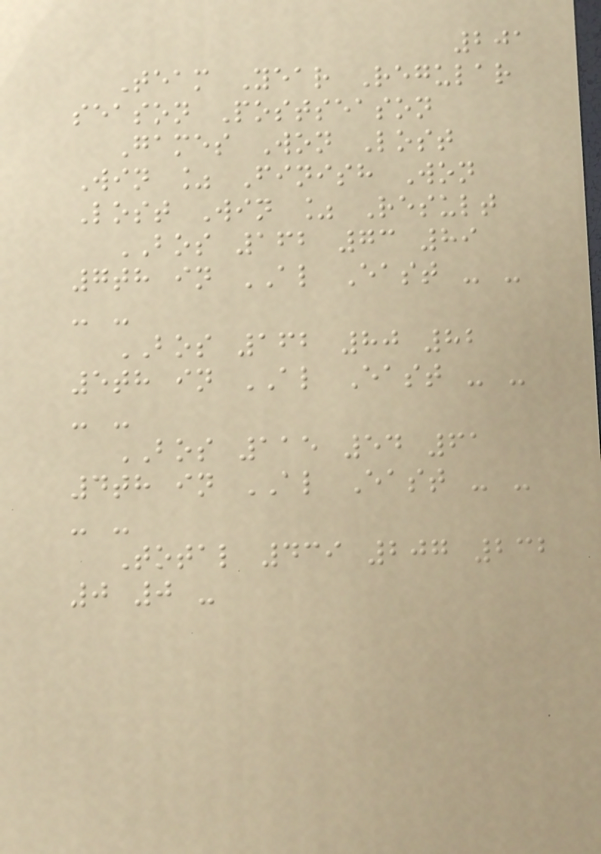201
Team Year Regular
season Postseason
Games Won Lost
Win % Finish Won
Lost Win % Result
BOS 162 73 89
7th in AL East - -
- -
BOS 162 80 82
5th in AL East - -
- -
BOS 115 54 61
4th in AL East - -
- -
Total 439 207 232
0 0 -
